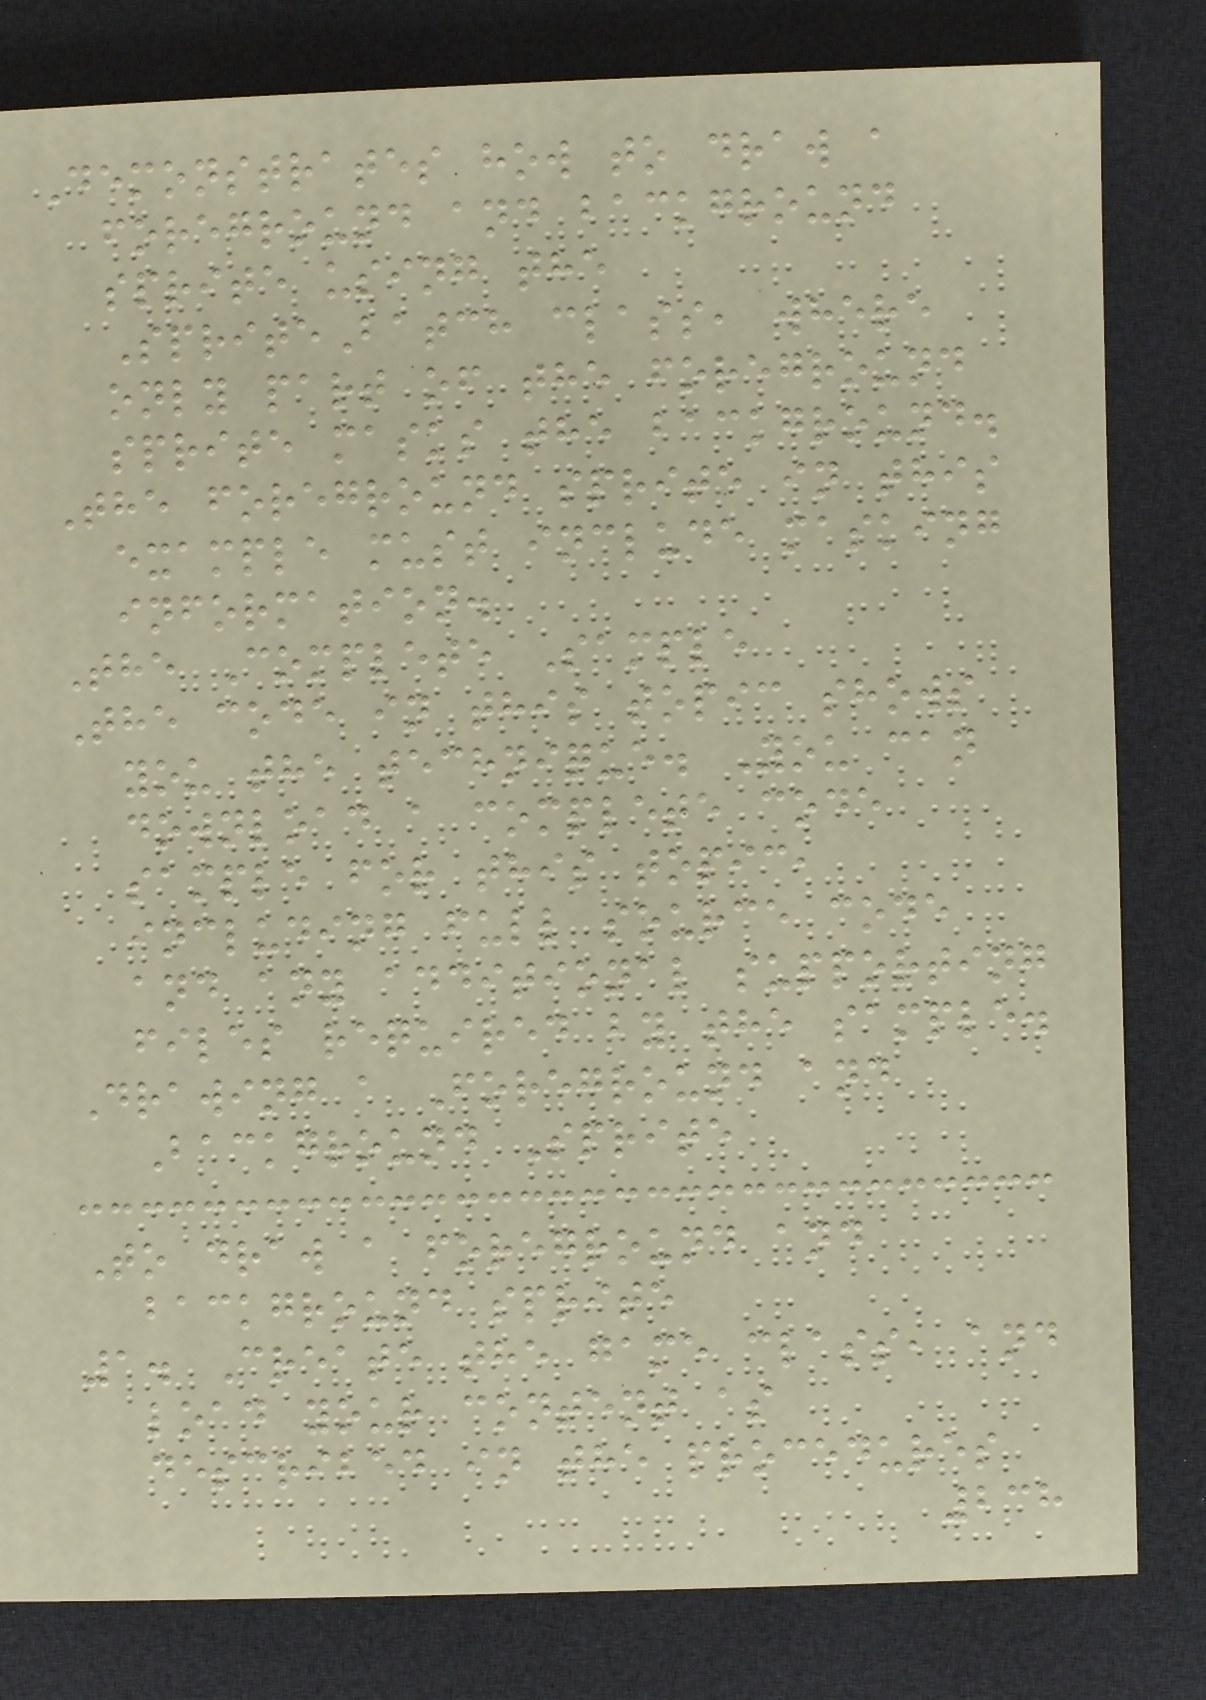Demonstrates how to draw a
foreground and background
sprite using the
SpriteBatch class, where
only part of the foreground
sprite masks the background.
The foreground sprite in this
example must include masking
information.
The Complete Sample
The code in this topic shows
you the technique. You can
download a complete code
sample for this topic,
including full source code
and any additional supporting
files required by the sample.
Drawing a Foreground and
Background Sprite
To draw a foreground and
background sprite
1. Create the game class, and
load your content as
described in the procedures
238
